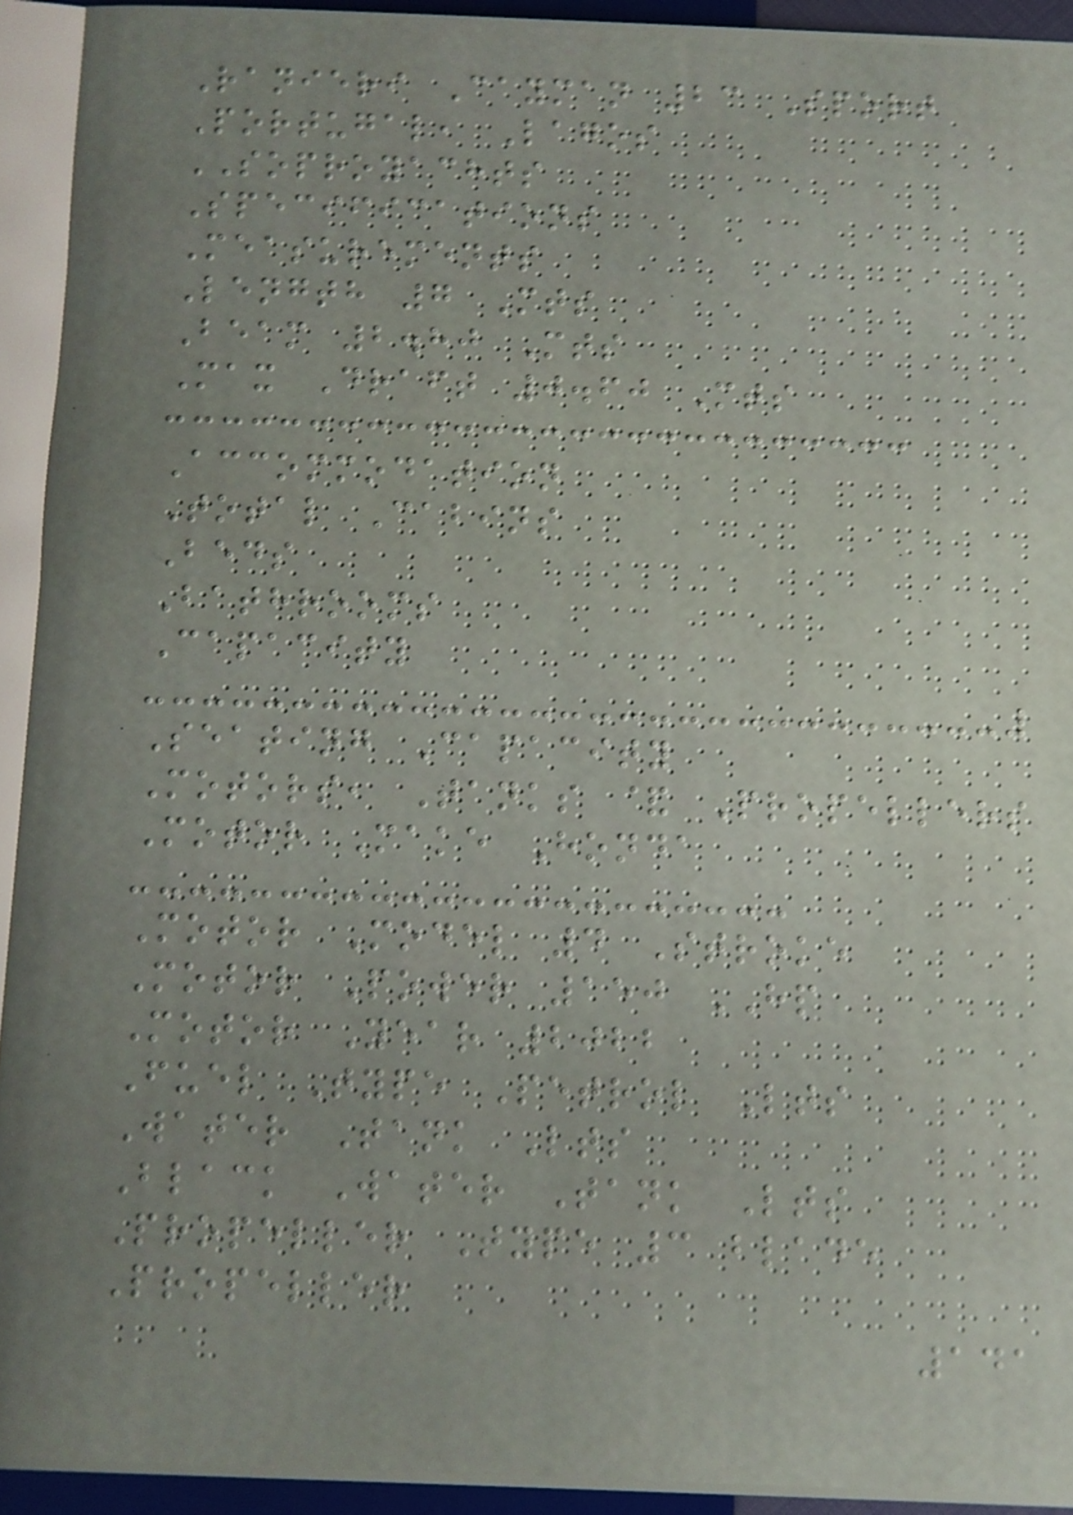Ranieri Cayman 23 Sport
Portugal, Lagos
SOPROYACHTS
Specifications
Measurements
Length 7 Mts
Beam 2.80 Mts
Max Draft 0.60 Mts
Accommodation
Total Cabins
Beds
Bathrooms
Capacity
Seating Capacity
Motors, Tanks & Propellers
Motor Make Honda
Motor Model 4 Stroke
Motor Power 150 HP
Motor Year 2022
Fuel Type Petrol Lts
Water Tank Lts
Black Water Tank Lts
Propeller Type 3 blade
Propeller
141
